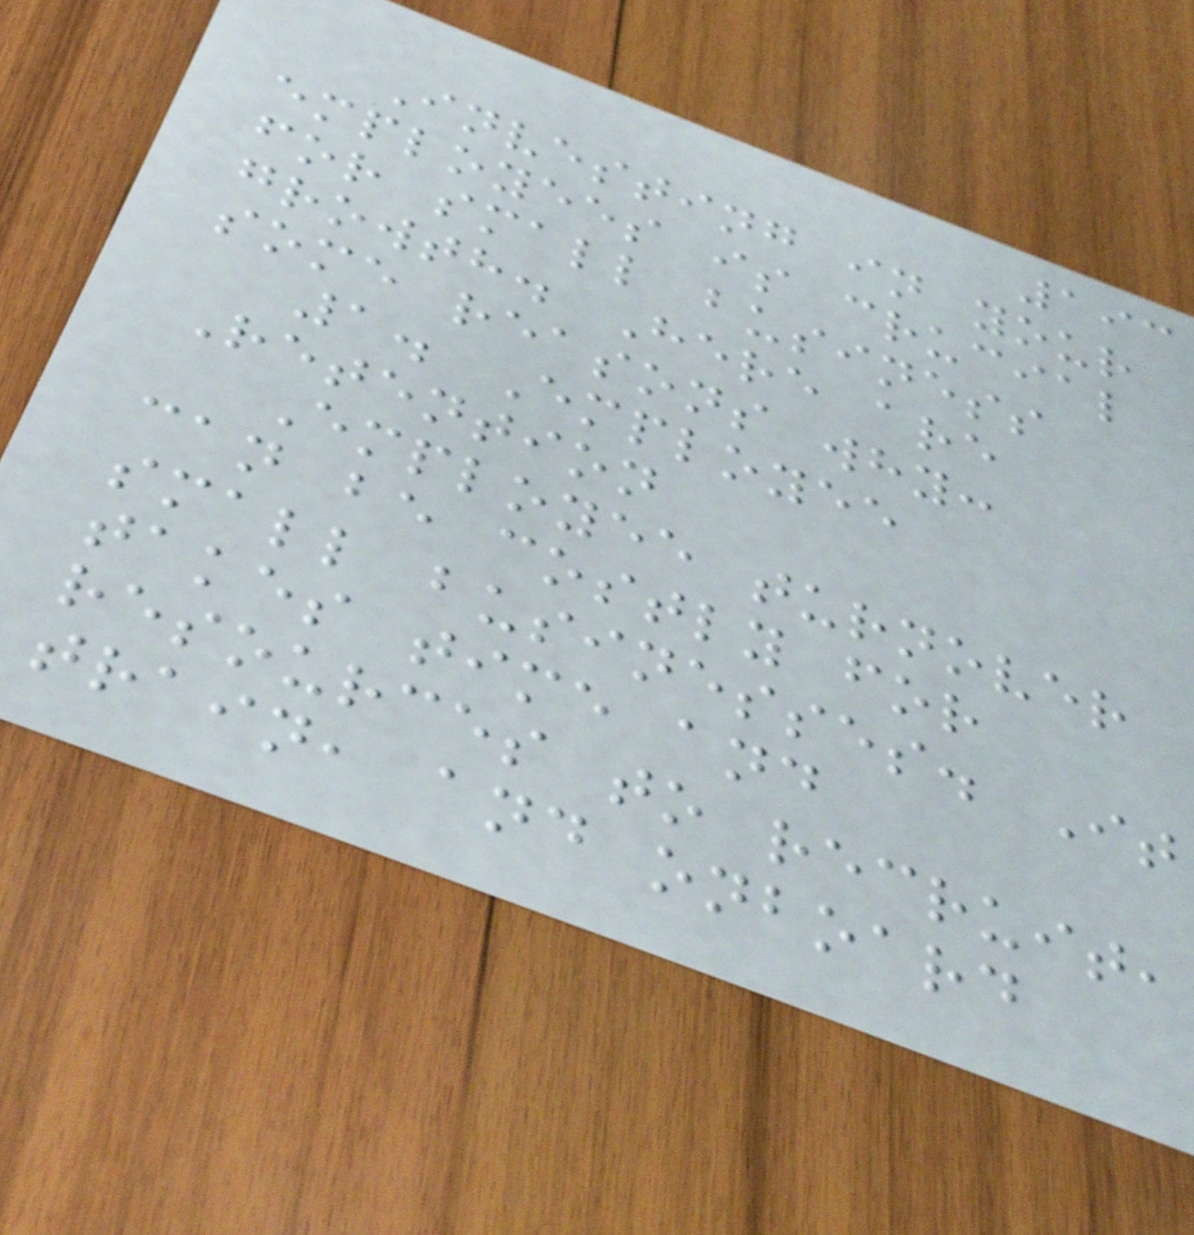193
Investing in your
employees is crucial
for small business
growth. Here are
some reasons why:
1. Employee
Retention
Employee turnover
can be costly for
small businesses. It
takes time and
resources to recruit,
train, and onboard
